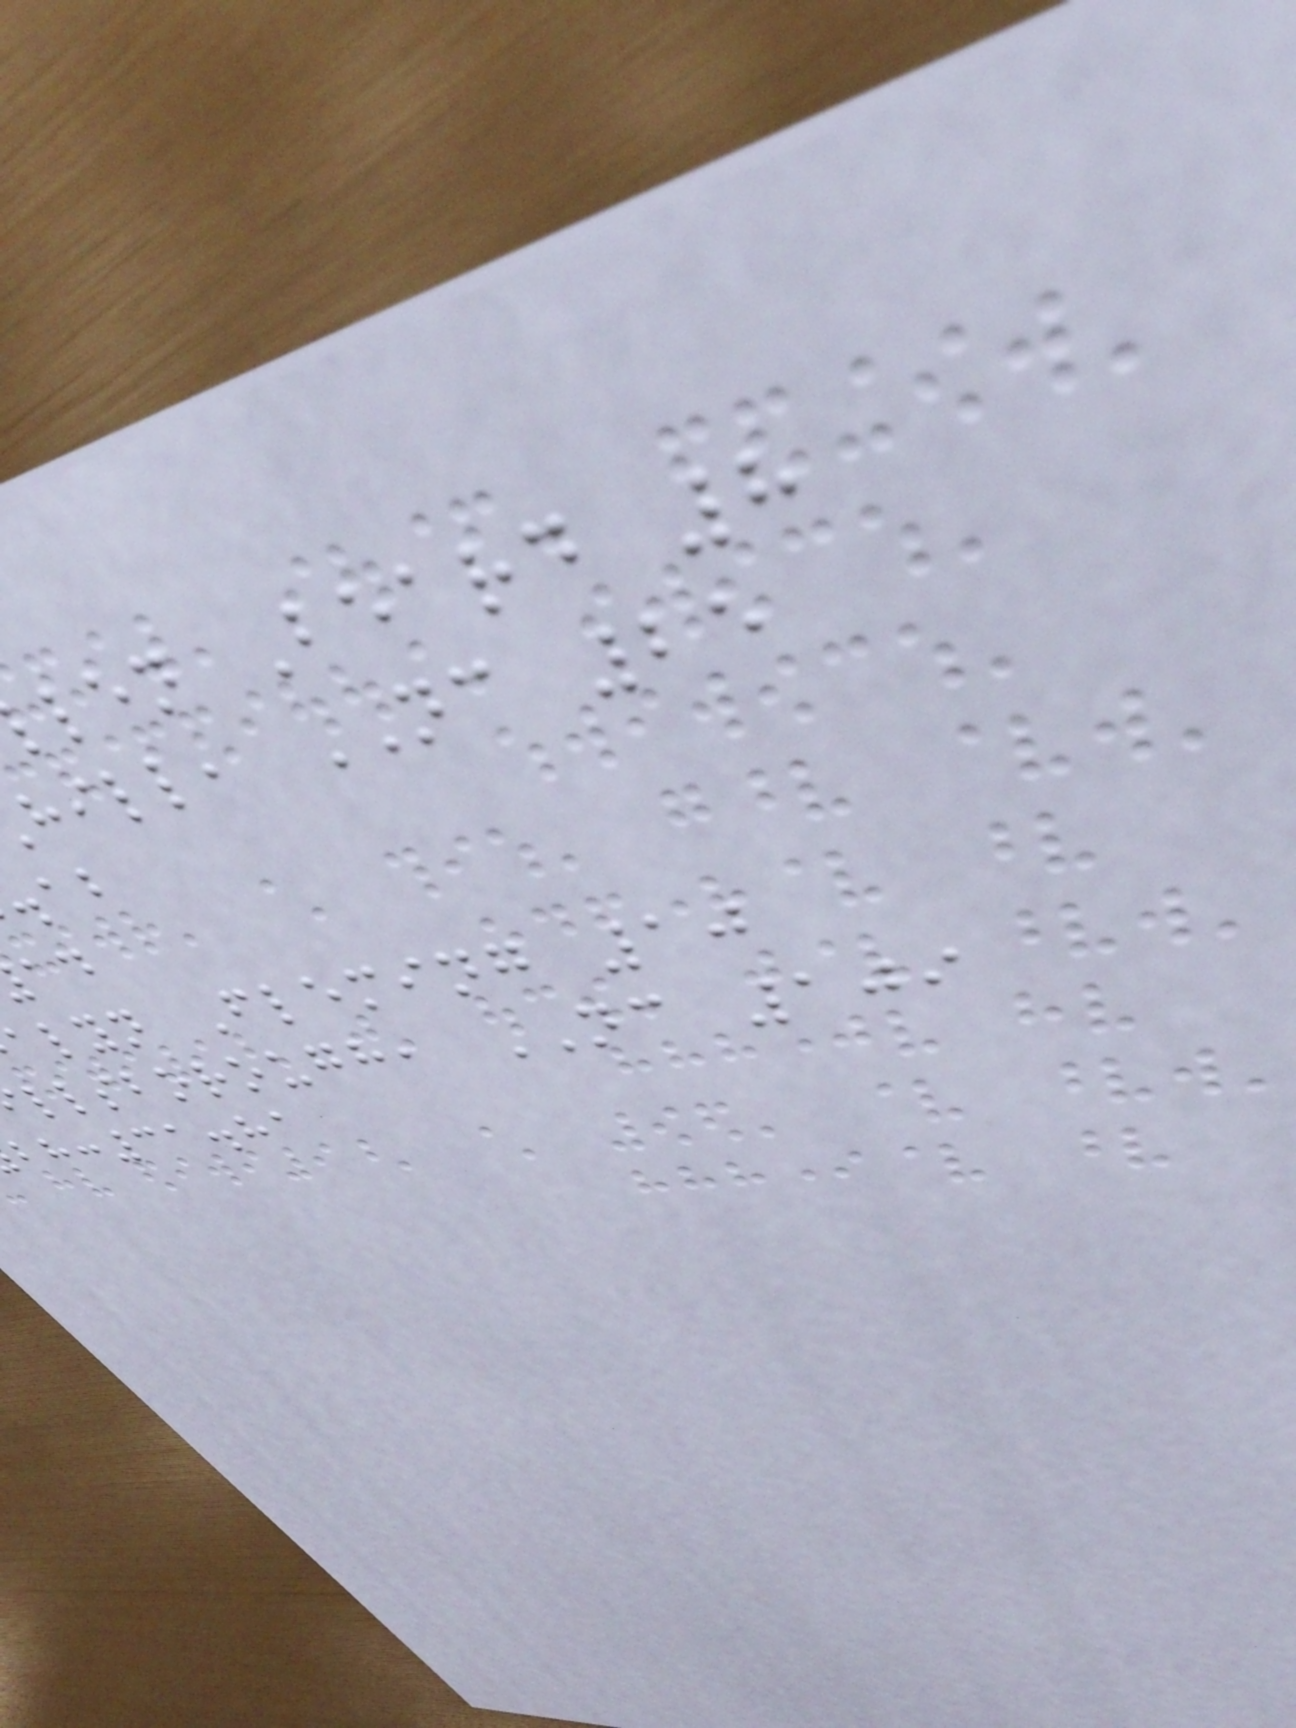len Beard 8
hill, NC 25
alyn Fleming 10
llsborough, NC 109
:31.81
